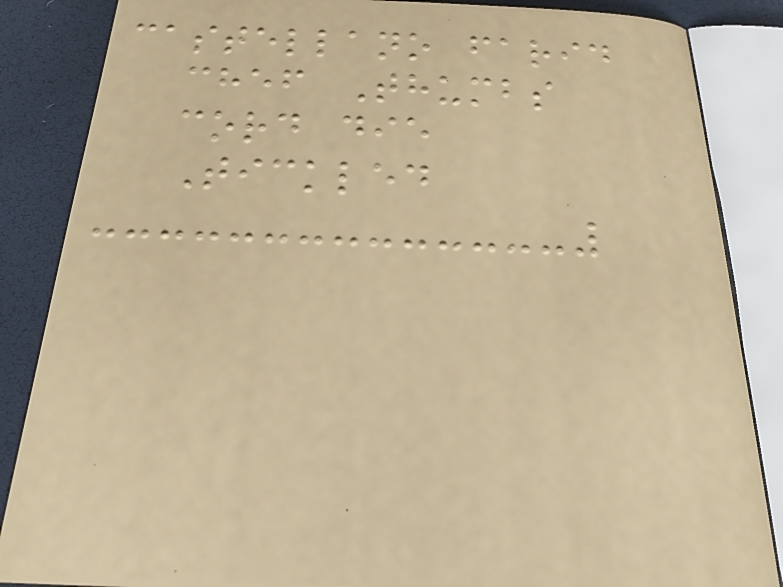castellano farid
chef Thumbs
cord die
Tickled
